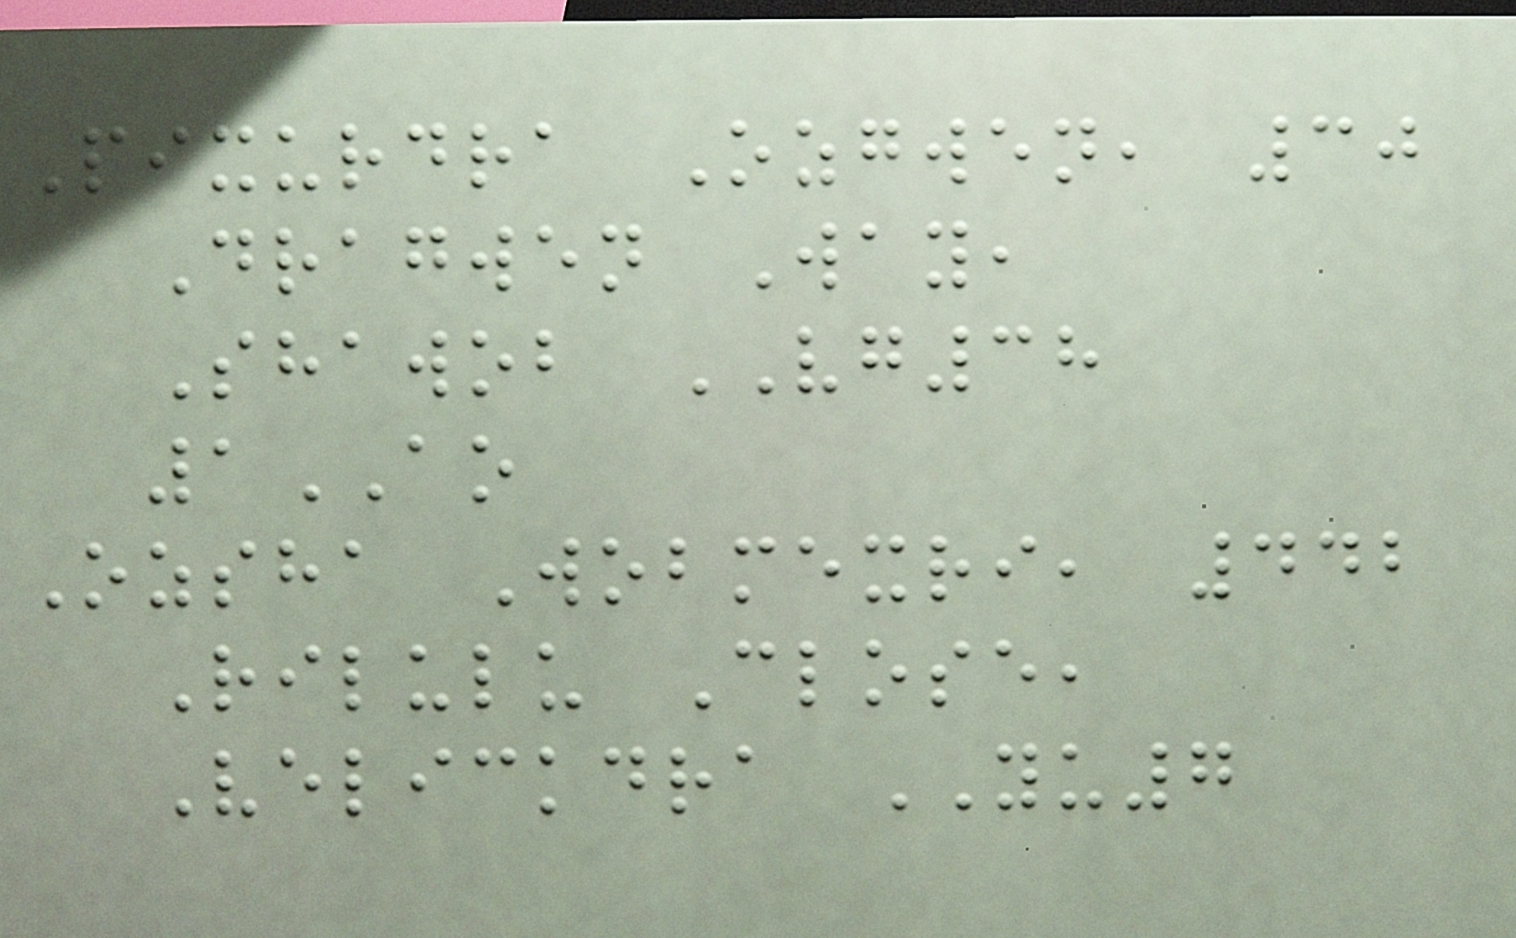Pixurdra Ozgwen, 30
Dragwen Way,
Shawob VG38
1AO
Ozsha Wobmexri, 442
Rilulu Close,
Velickdra YU7
